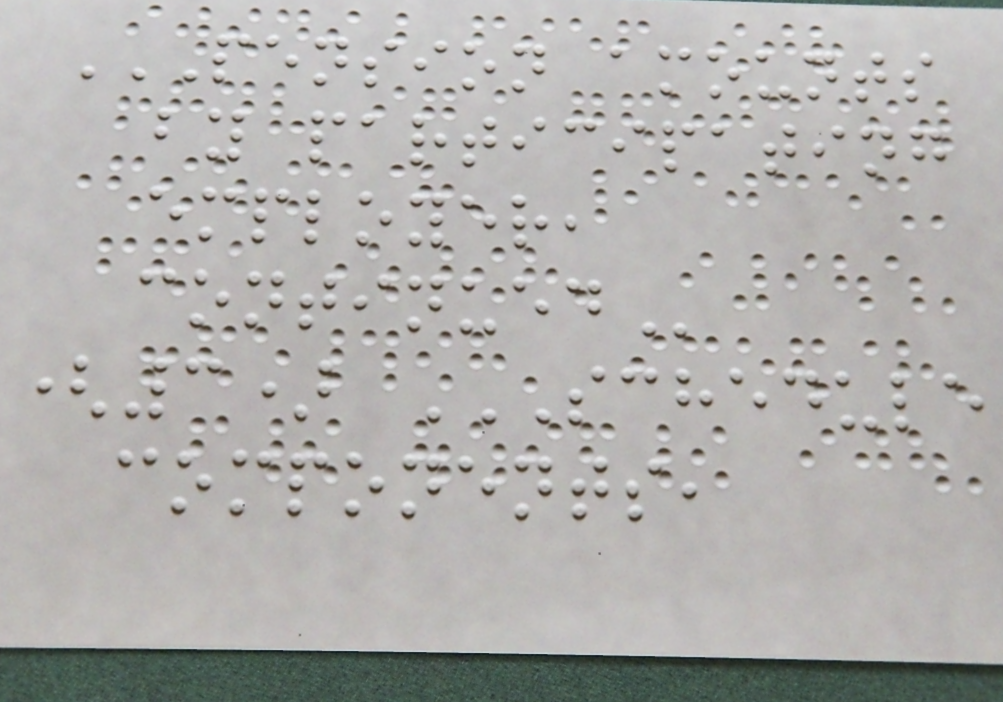PENSION AMOUNTS
BY PARTICIPATING
EMPLOYER,
CONTINUED
(3) SCHEDULE
COMPONENTS,
